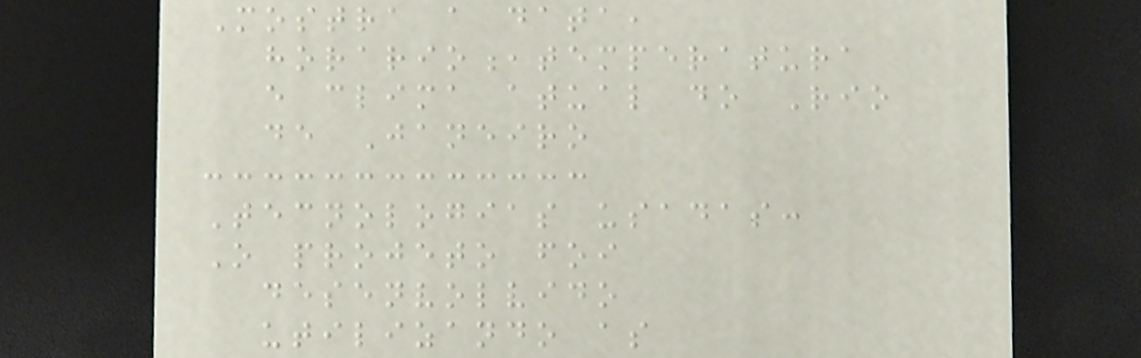Mostra a data,
horario,temperatura
e clima atual do Rio
de Janeiro
Tecnologias usadas:
O projeto foi
desenvolvido
utilizando as
